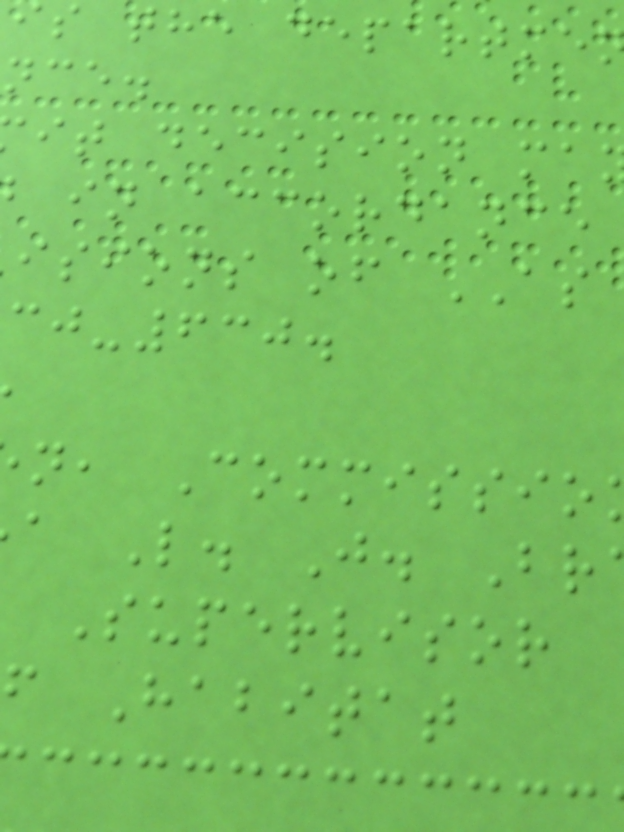is the departme
nce.
it decision ma
in accordance
isions of AS
-630.
n, Commissio
a L. J. Br
Supervisor
f Habitat
